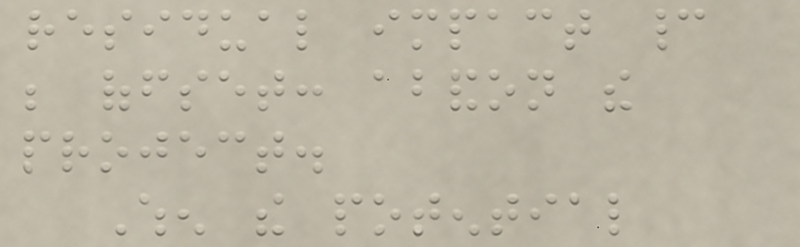residual impact cannot
be offset: abandon the
project.
When the potential
